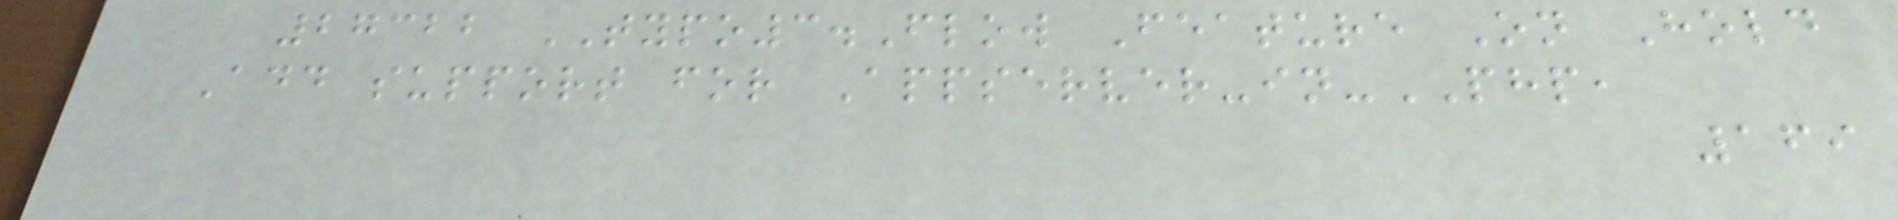27322 TYPO3.Flow Feature On Hold
Add support for Appserver-in-PHP,
169
